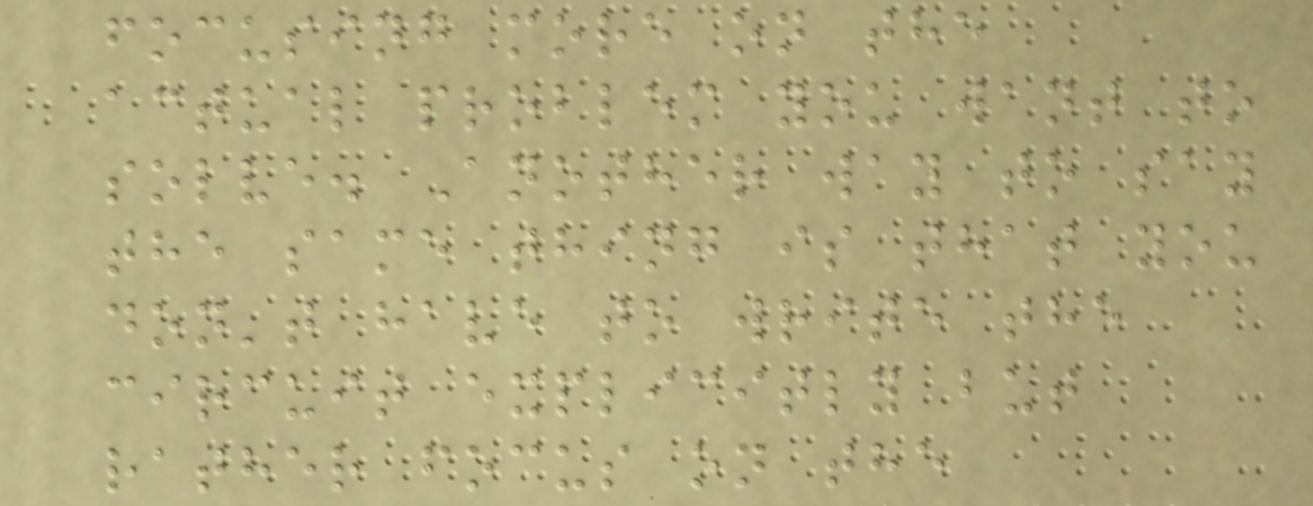focusing more on the
actual problem you want to
solve. Another way to say
the same thing is that you
don't have to write the
circuit explicitly but
rather focus on the
